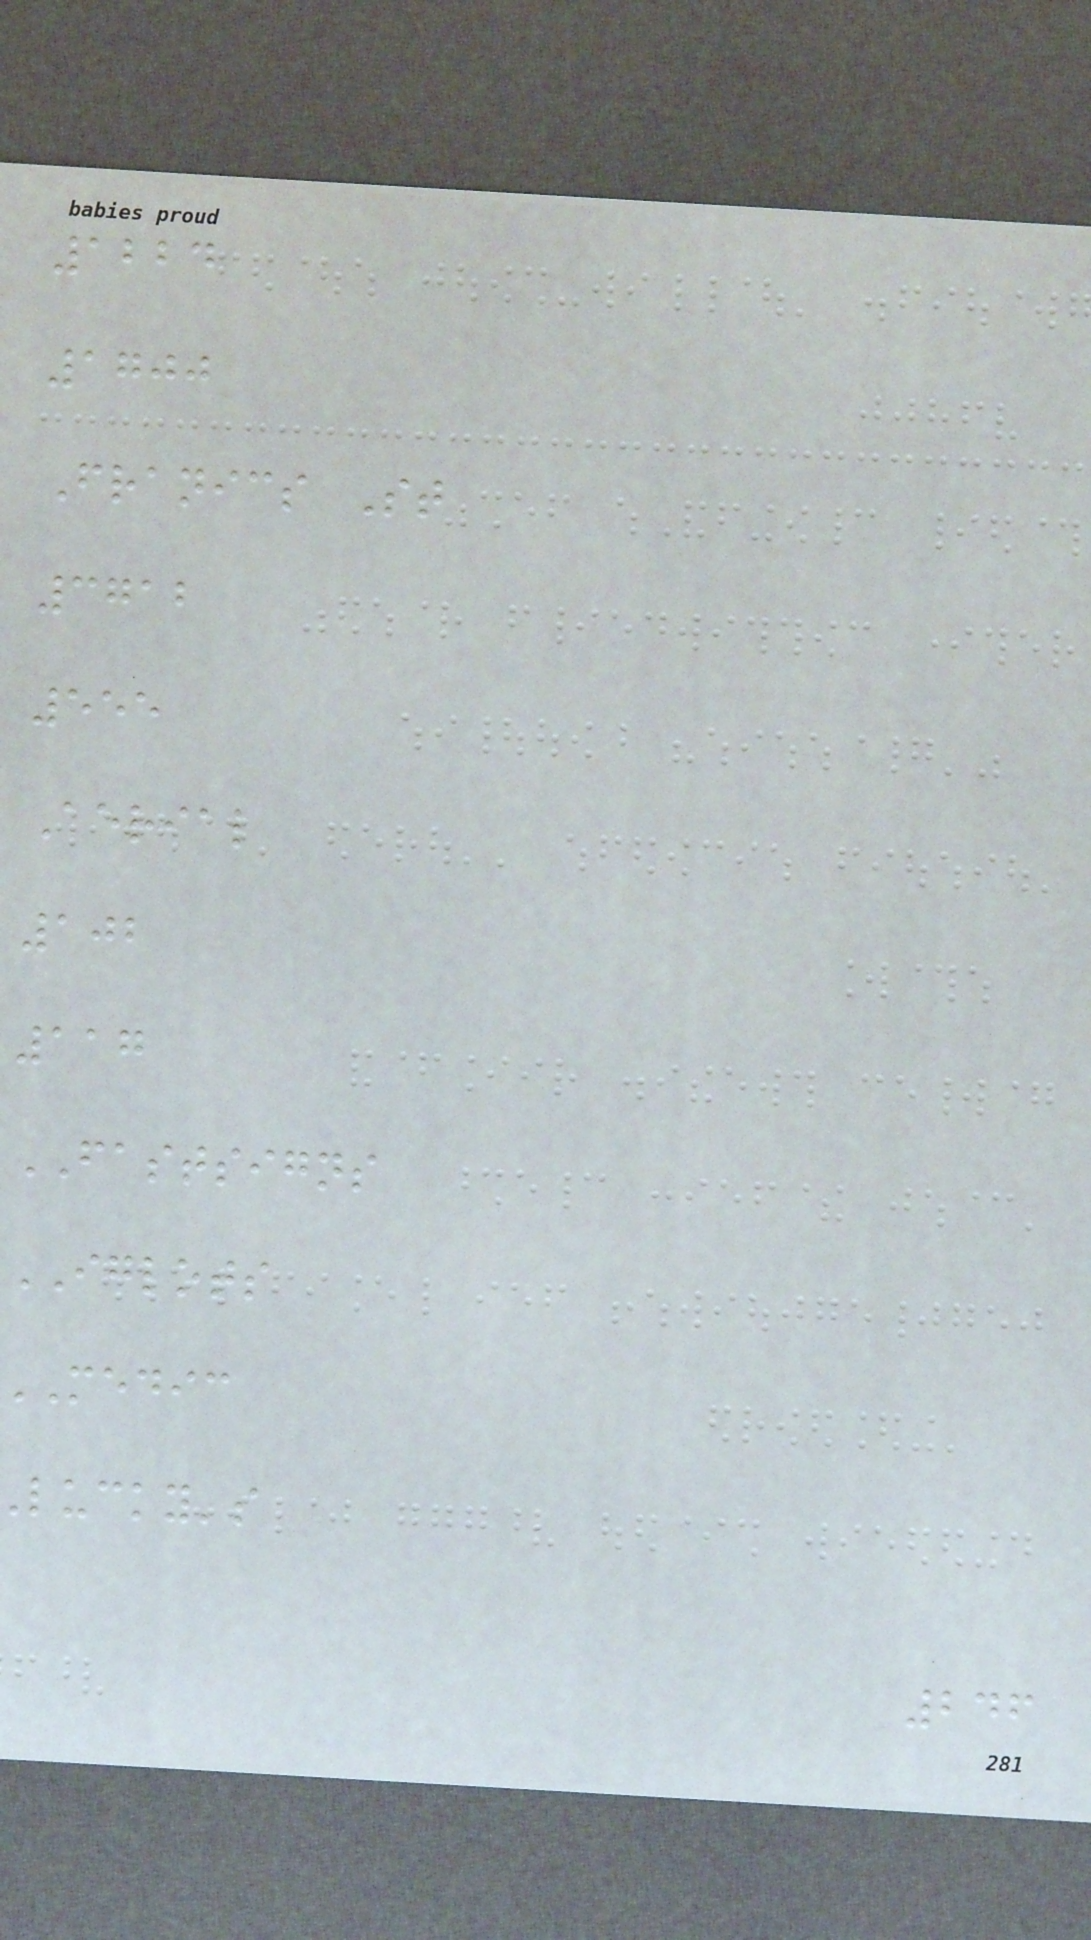1224
1700
Franics St
3712
555
Aerial
102
117
FASTSIGNS
IGLOTS
medic
lucky's
246
